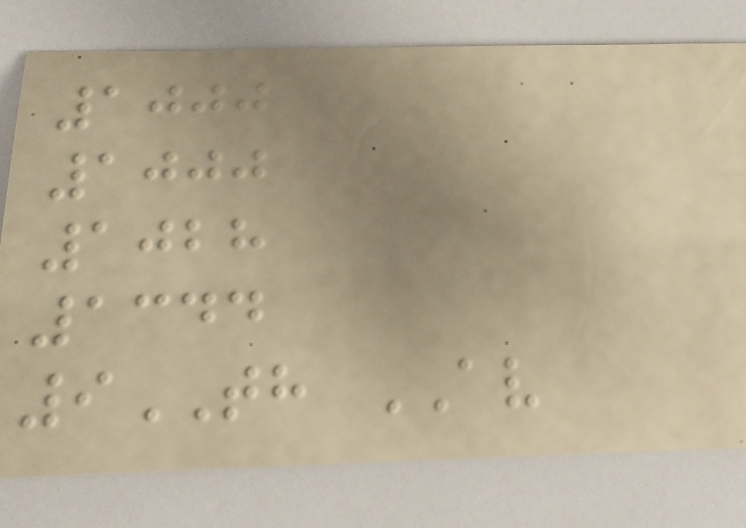1000
1000
1028
1344
9TH AV
